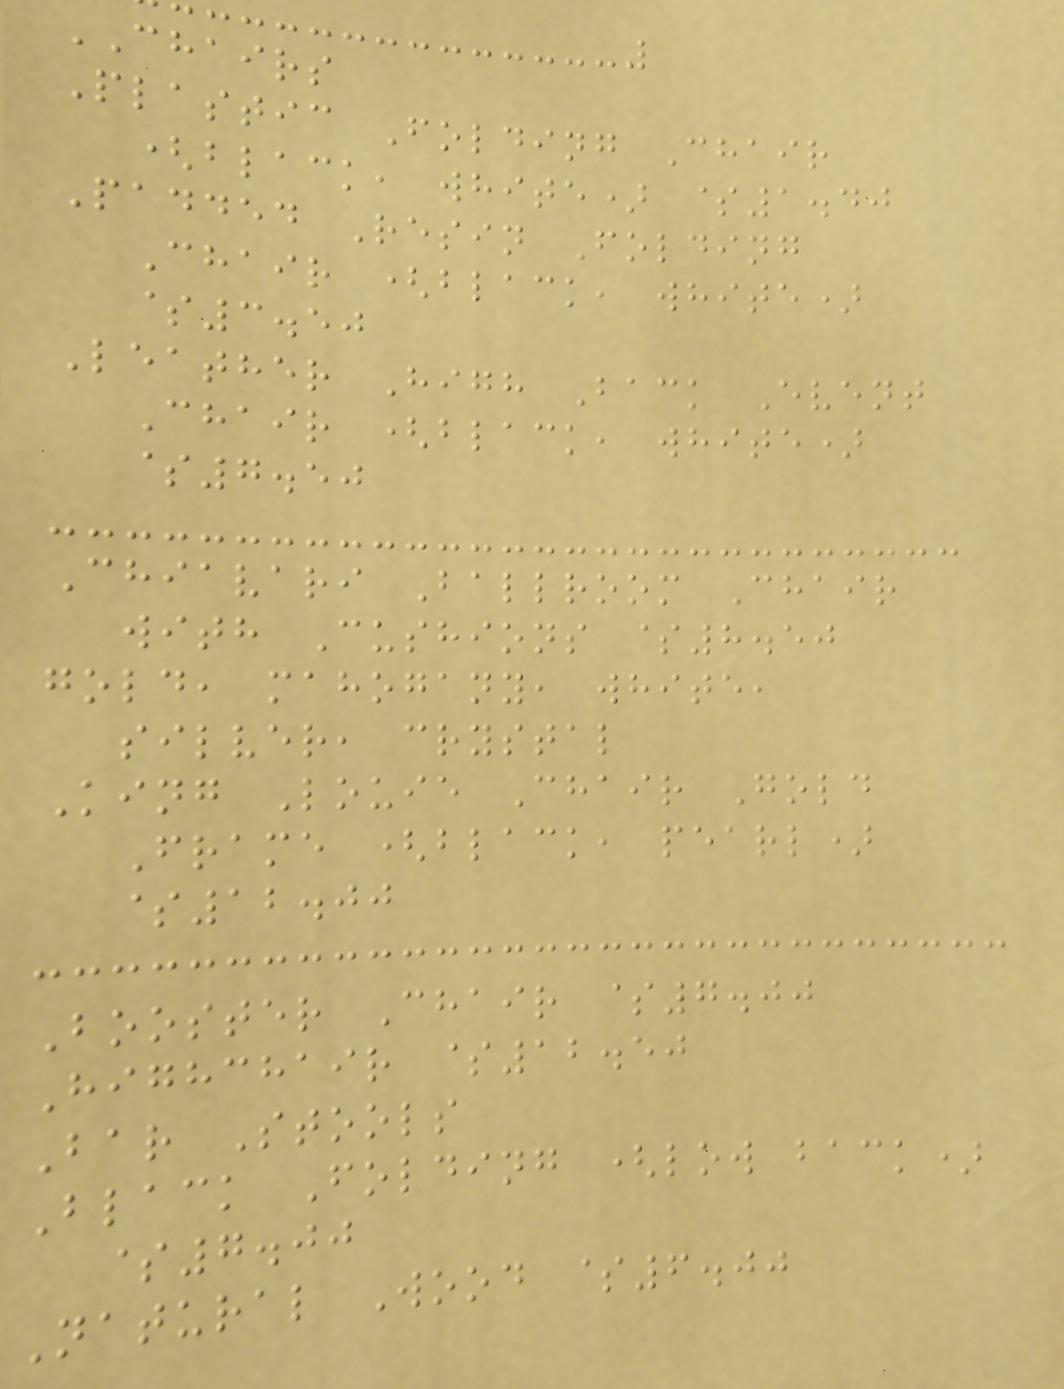CHAIRS
Plastic Folding Chair
(black, white) $1.40
Padded Resin Folding
Chair (black, white)
$3.50
Leather High Back Event
Chair (black, white)
$7.50
Chiavari Ballroom Chair
with Cushions $8.50
gold, mahogany, white,
silver, crystal
King Louie Chair Gold
Frame (black, pearl)
$12.00
Booster Chair $7.00
Highchair $12.50
Bar Stools
Black Folding (low back)
$7.00
Natural Wood $6.00
